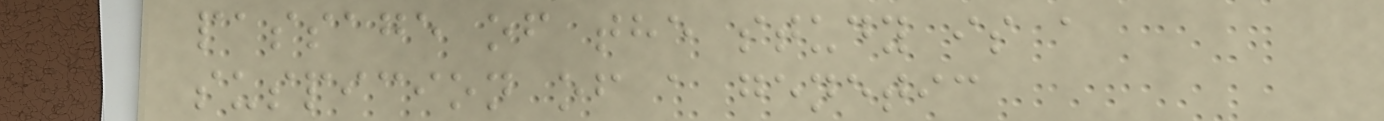passage of the study is a
suspicion of a genetic
